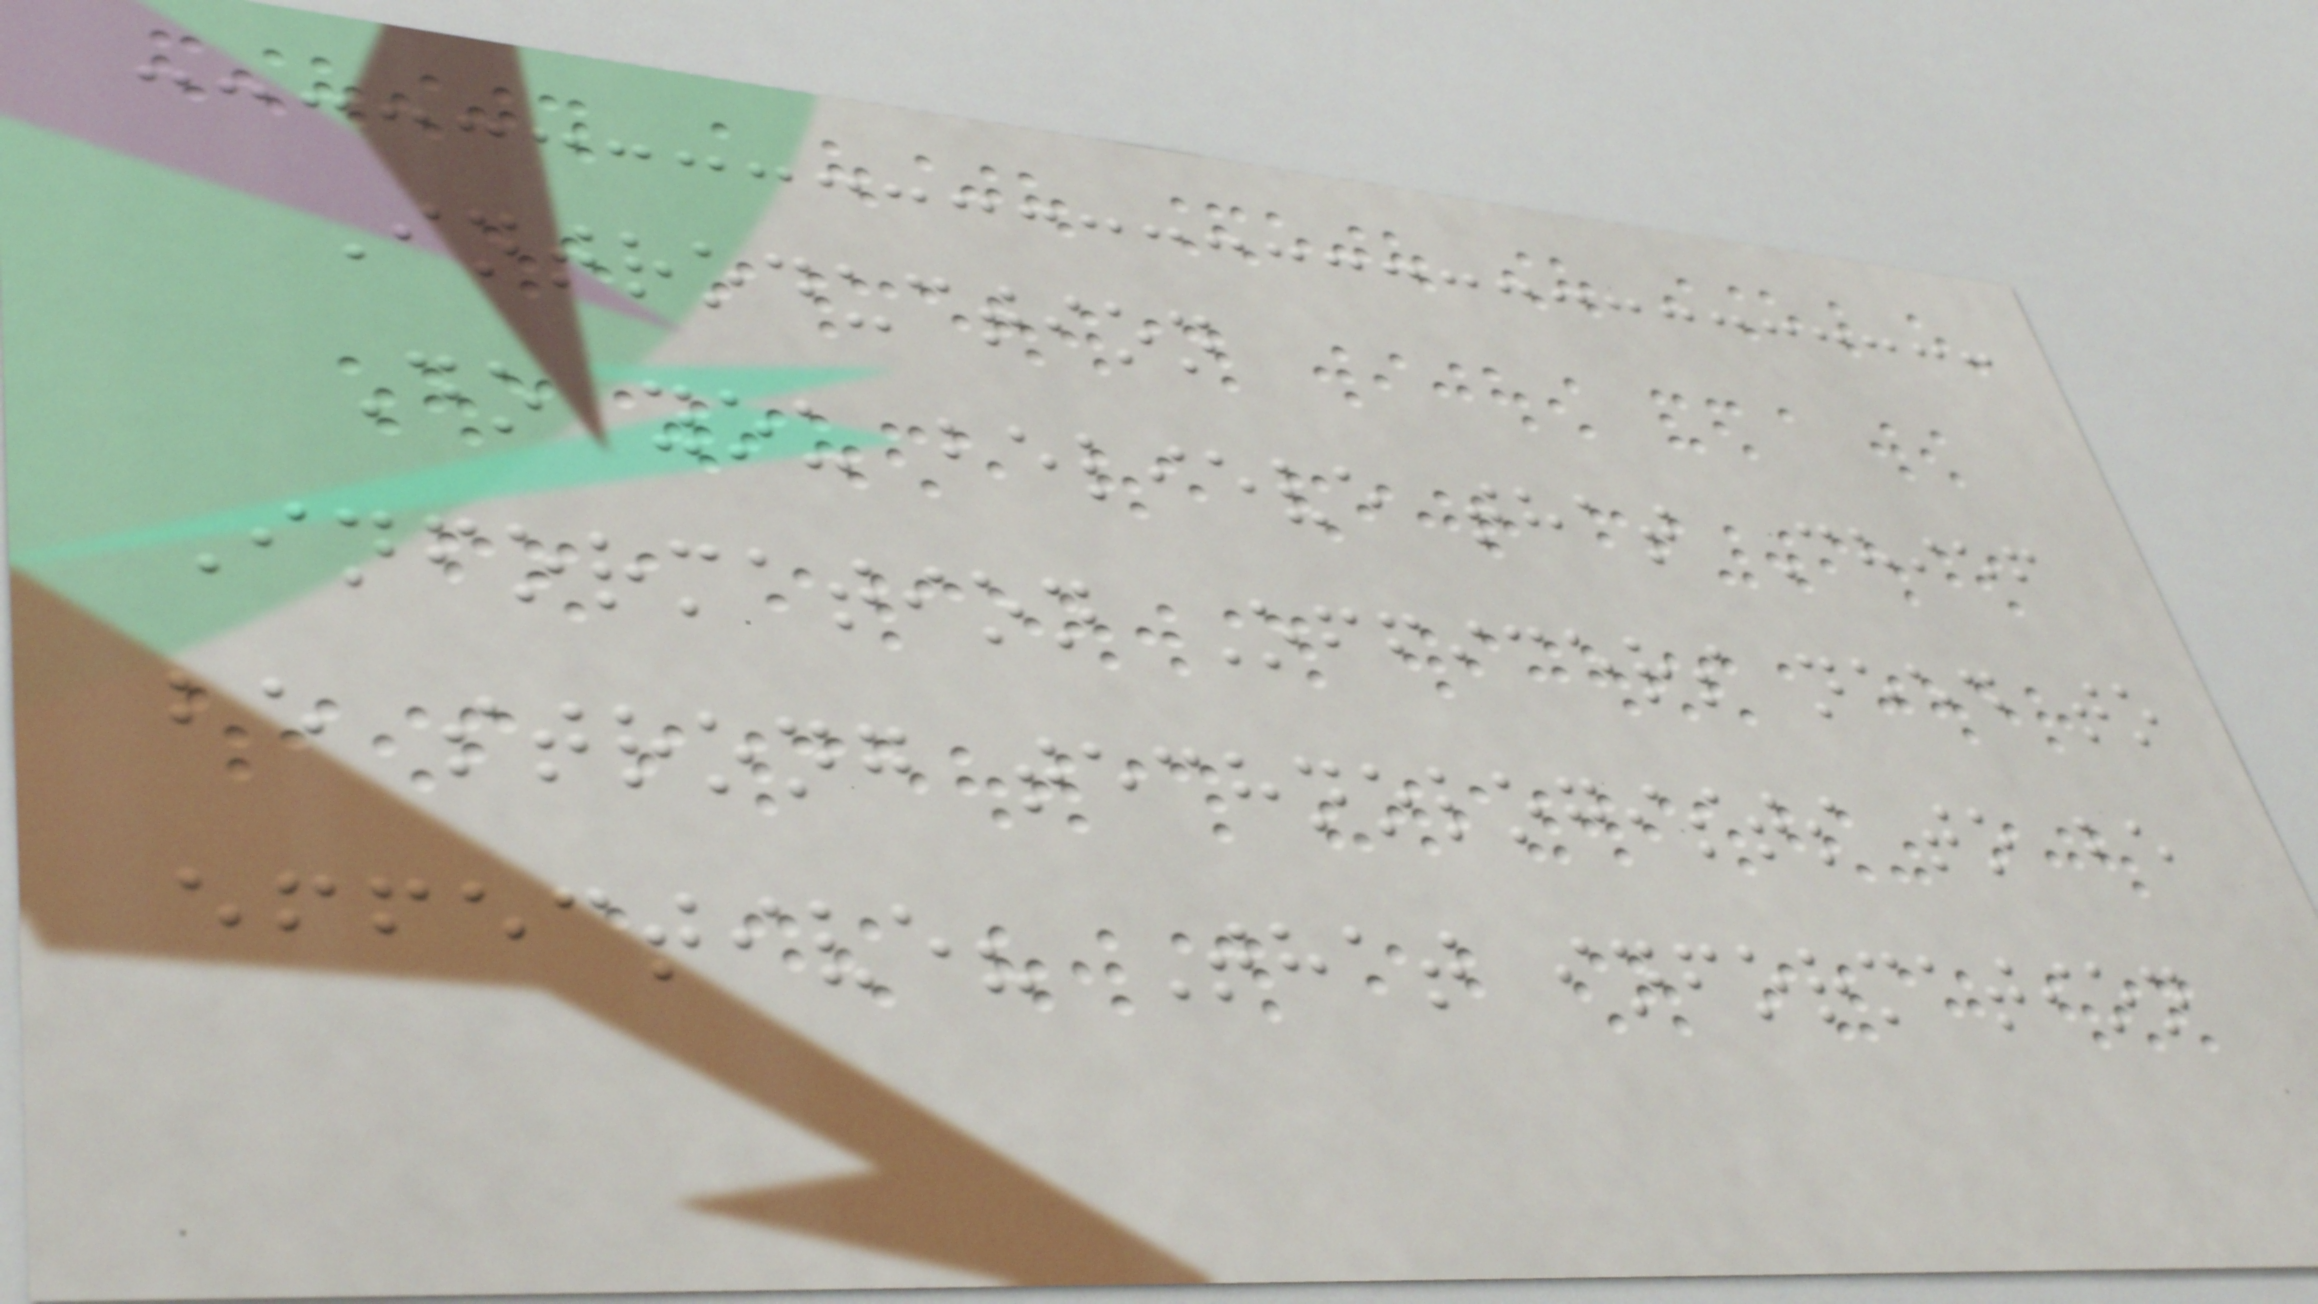Introduction
Do you believe that Chief
Information Officers need to
be strong technologists to be
effective? That information
